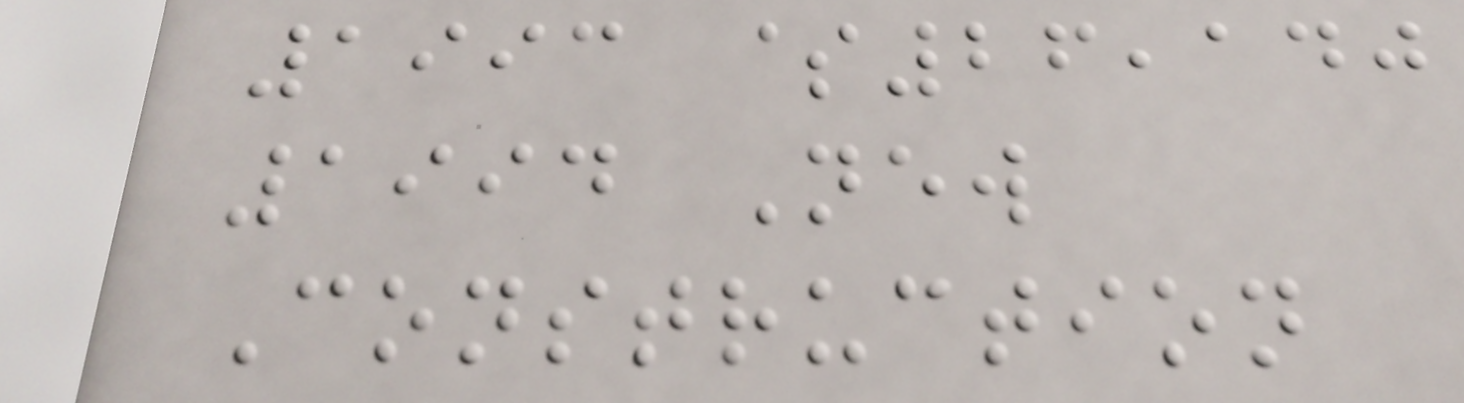1993 $26,140
1994 New
Construction
